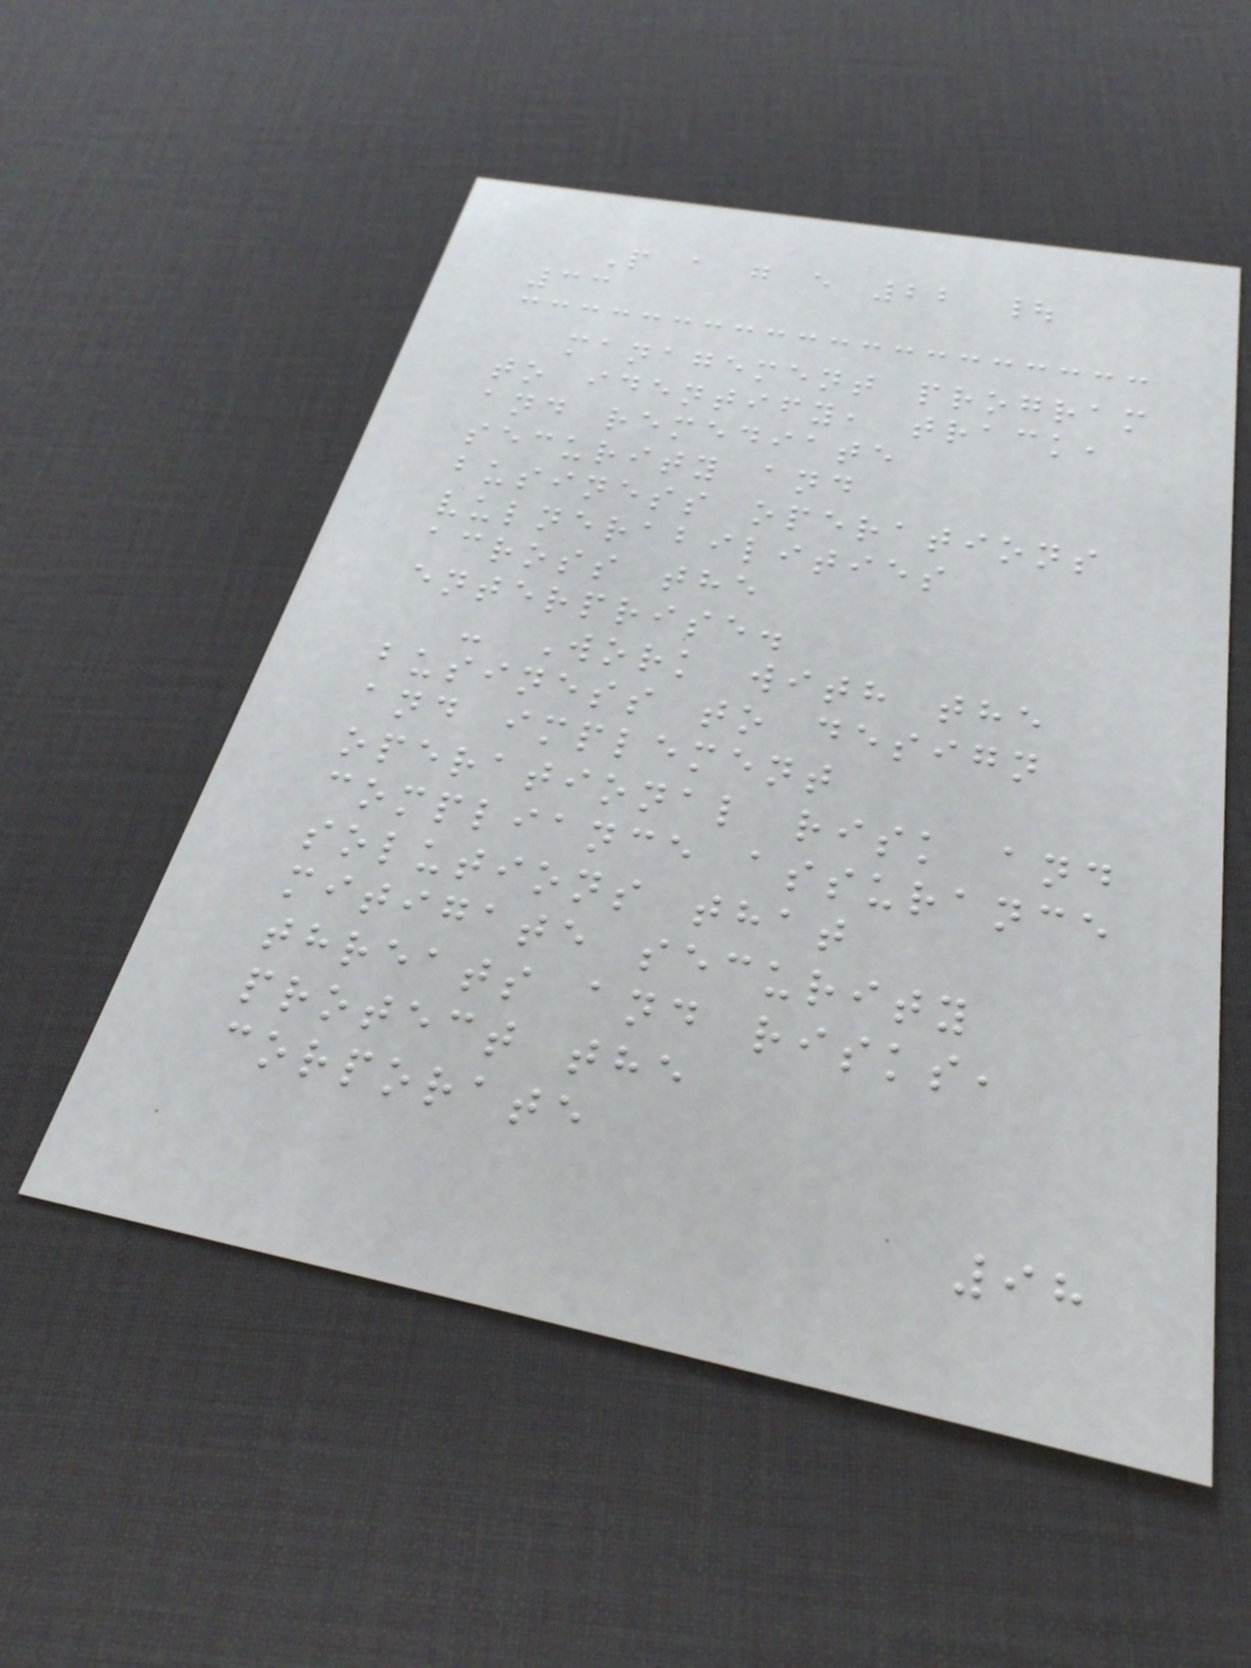P a g e 22 |
33
management program
to identify, track,
and remediate
security and
business operations
vulnerabilities
across the
enterprise.
- Work with the
business to design
and implement
operational risk and
compliance assurance
solutions that
mitigate security
threats and risks,
protect the
corporate
98
